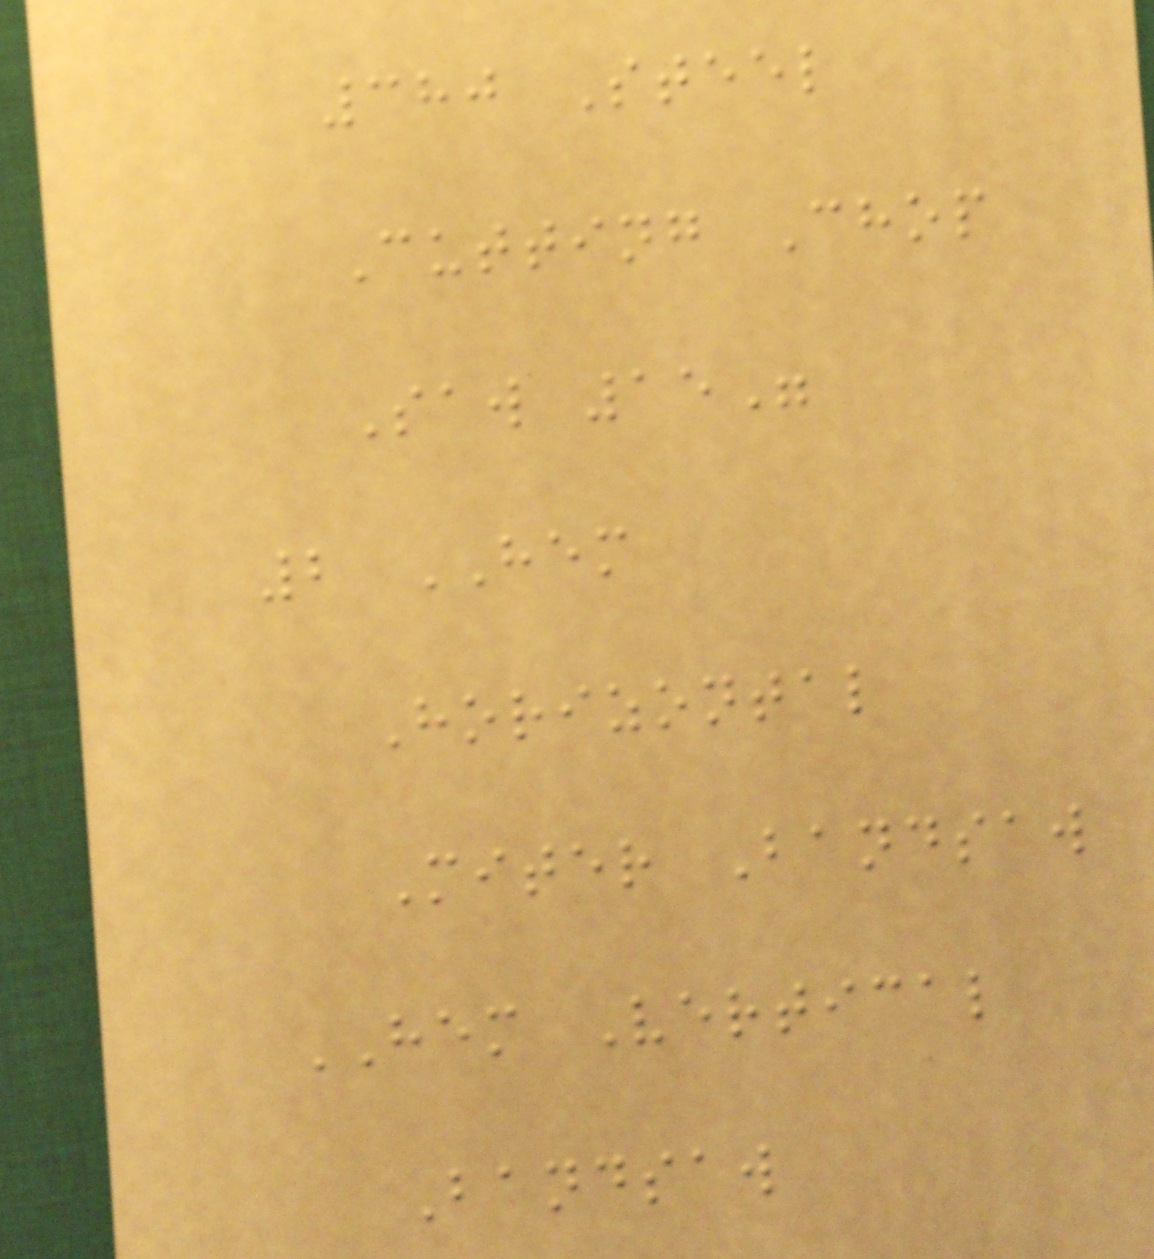380 Steel
Cutting Chop
Saw 15"
2 HEM
Horizontal
Miter Bandsaw
HEM Vertical
Bandsaw
